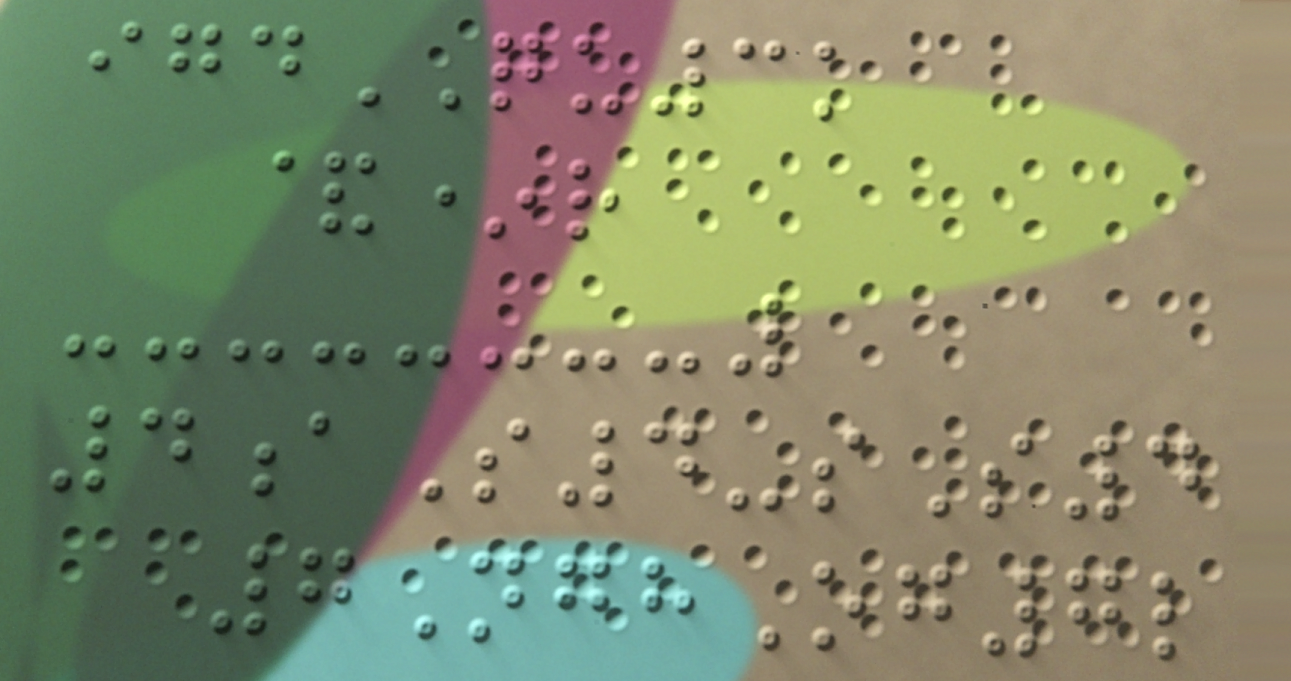igdQU3k
&*r
4aS4-sS4
7NghOg7l
